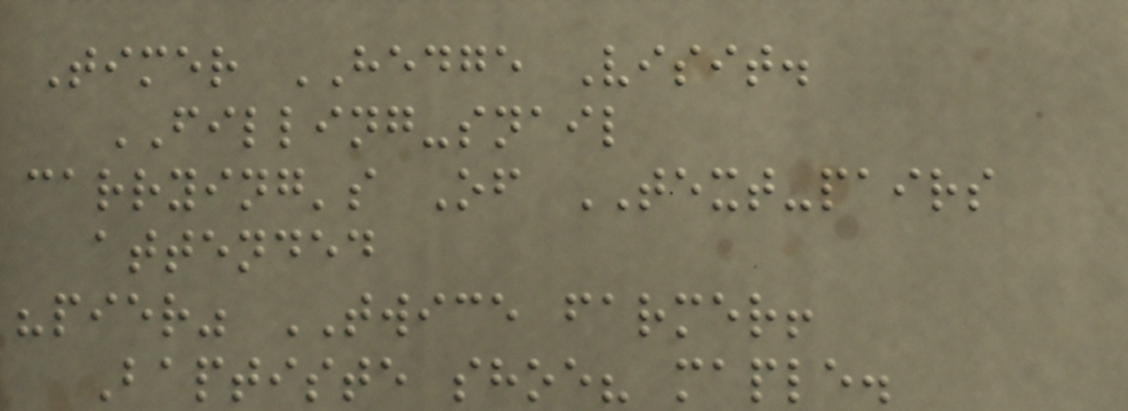Timer HEDGE Visit.
FILLING-snail
carrying's Of TEXT-pairs
attended
"pier" TWICE farmer!
Baptiste shoe? maple.
